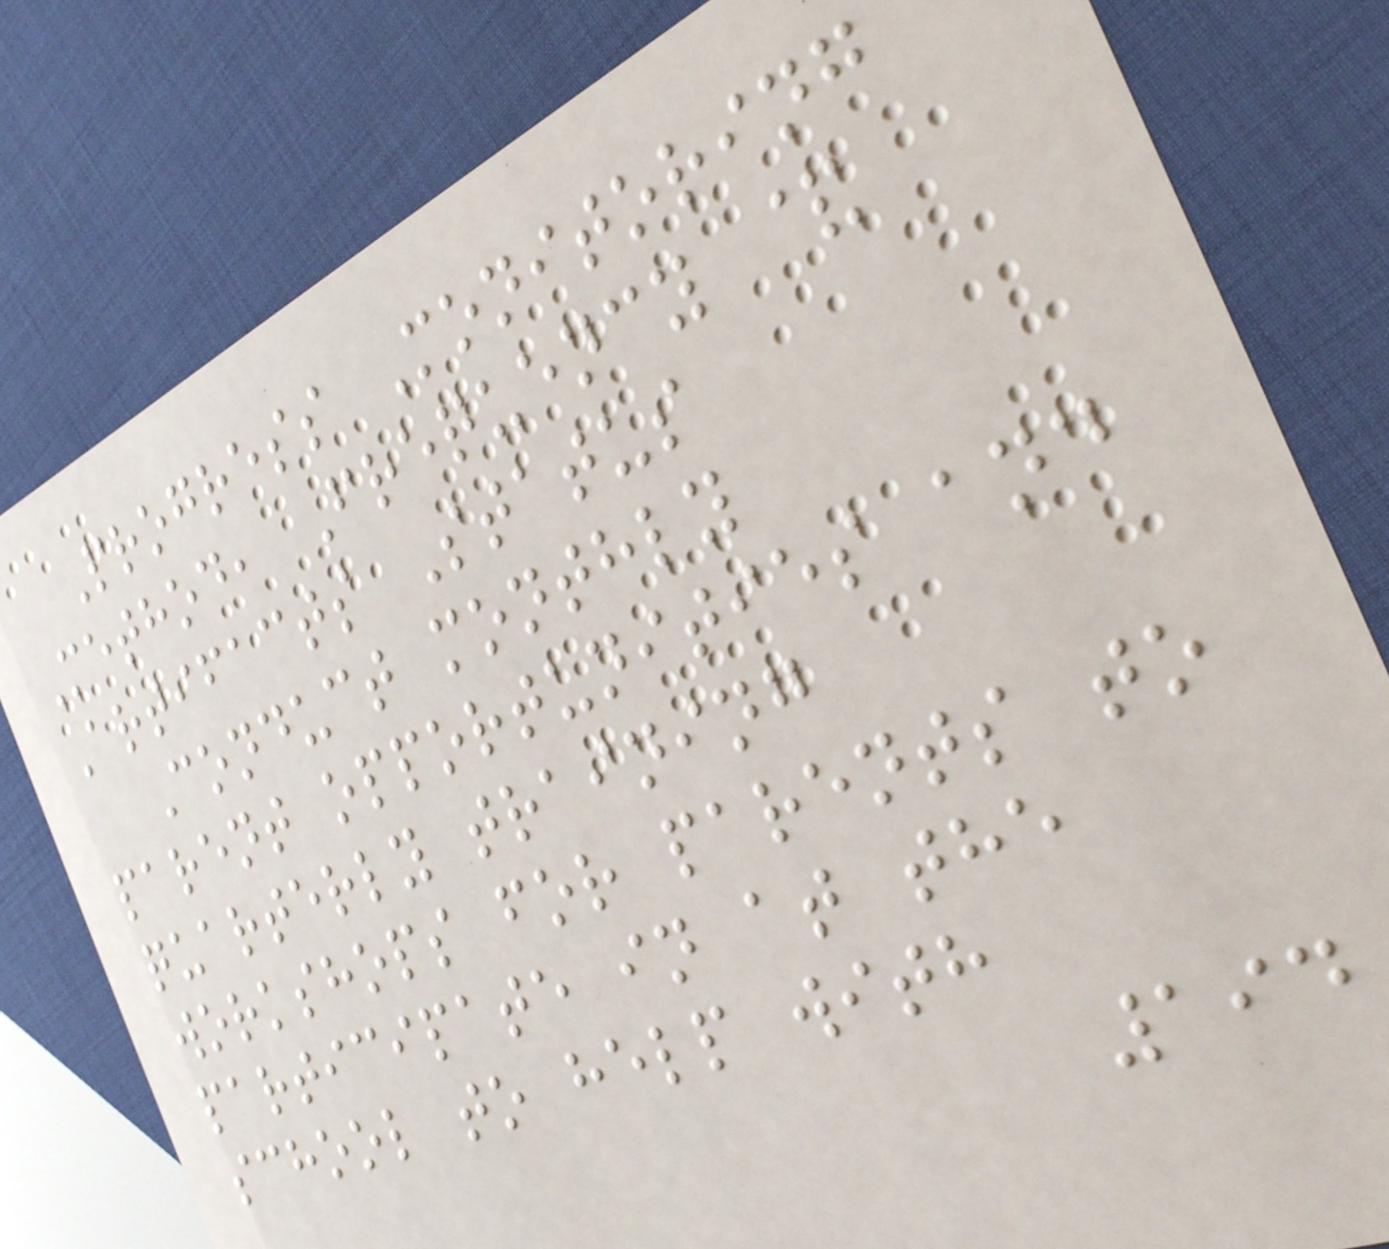Progress Monitoring
Method, Frequency &
Artifacts Status
Conduct monthly
parent opportunities and
quarterly training
workshops for parents to
participate in at the
school to help with
194
